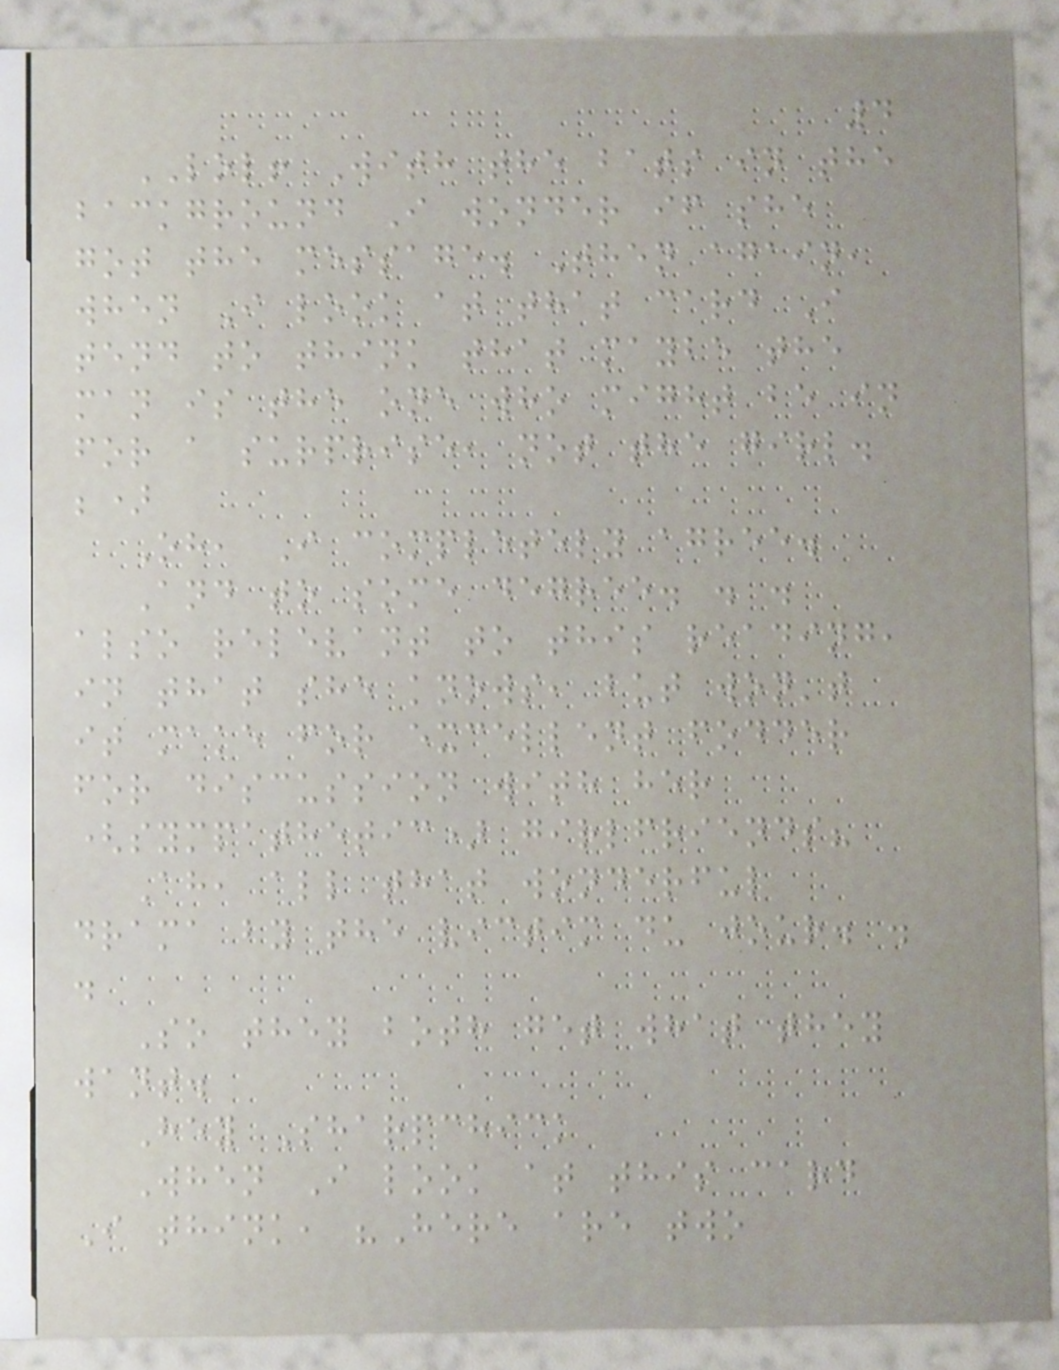4
LOL! With the bats in the
background I wonder if she
got the message. Then again,
when I look at that card I
tend to think that maybe the
man is the one who might be in
for a surprise, not the girl.
;)
Oh, I completely agree.
And to some degree. . .
also relevant to this reading,
in that she knows, but won't
it make for excellent fodder
for discussion with her
(sympathetic) girlfriends?
Ah, all that wonderful
drama by the victim du jour. .
.
So they both get what they
want.
Hey Sharpchick
When I look at this card
I think, "Here are two
